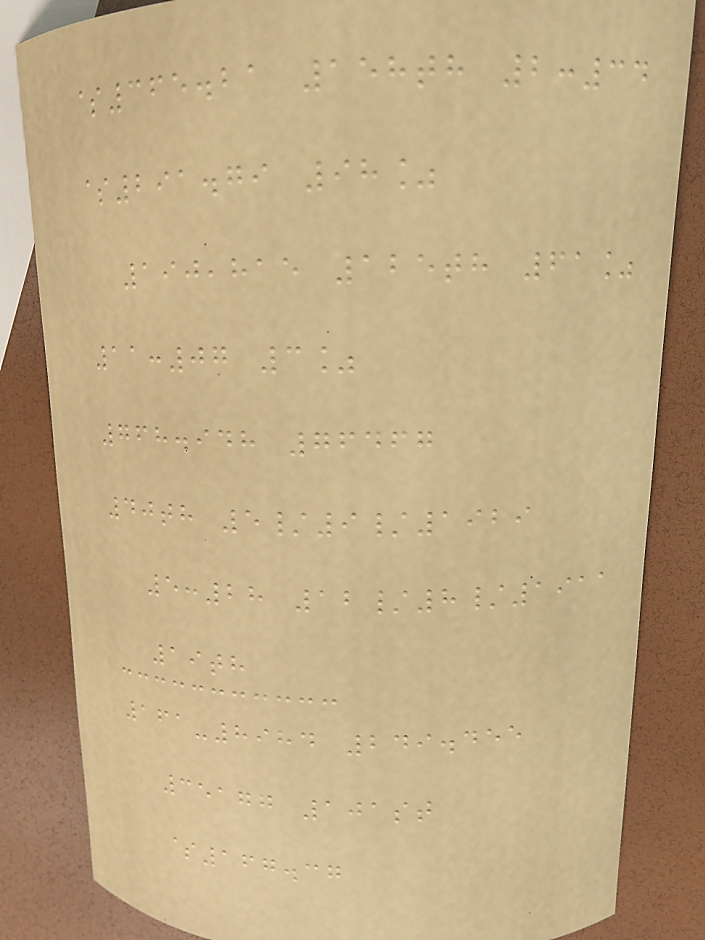$365.21 158th 2:34
$291.79 98%
190,815 125th 61%
11:07 3%
768.948 76467
40th 5/9/1929
5:28 12/8/1911
19th
161-8984 249.455
35177 101st
$167.37
